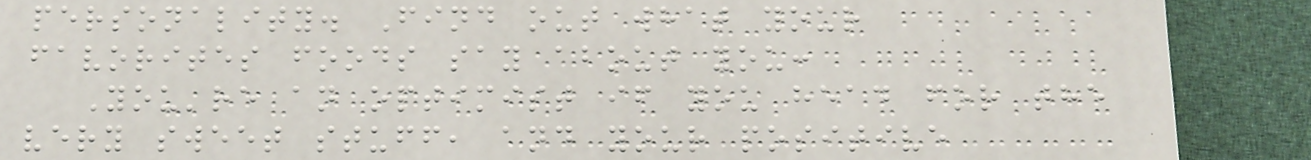personality. Find out what your
favorites foods say about you:
You're an optimist if you head for the
very sweet stuff, and your positive
